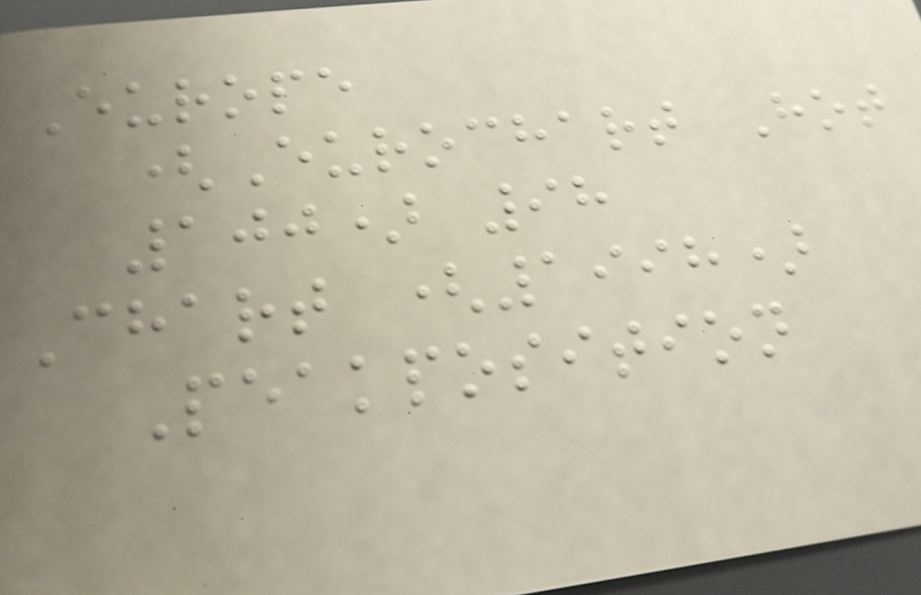Europe
(Eurochart Hot
100) 98
Chart (1998)
Peakposition
